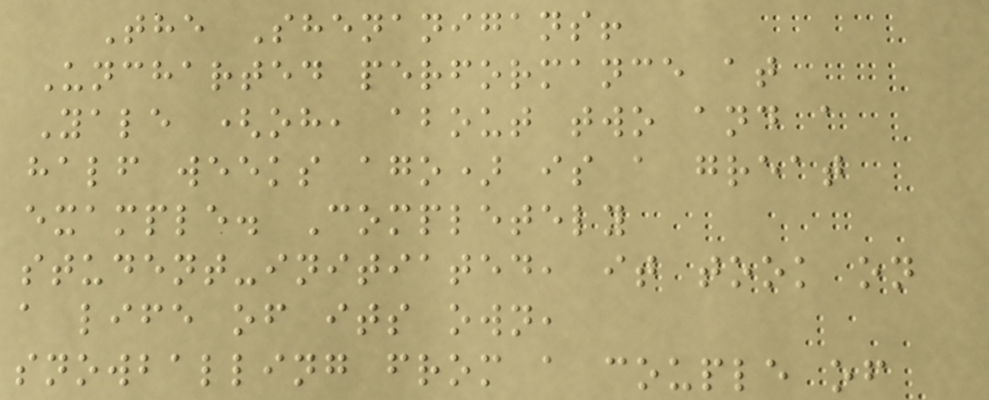The Shenanigans!
Uncharted performance at
Yale (oh, about two and a
half weeks ago) is a great
example. Completely
student-initiated, it took on
a life of its own,
snowballing from a couple of
